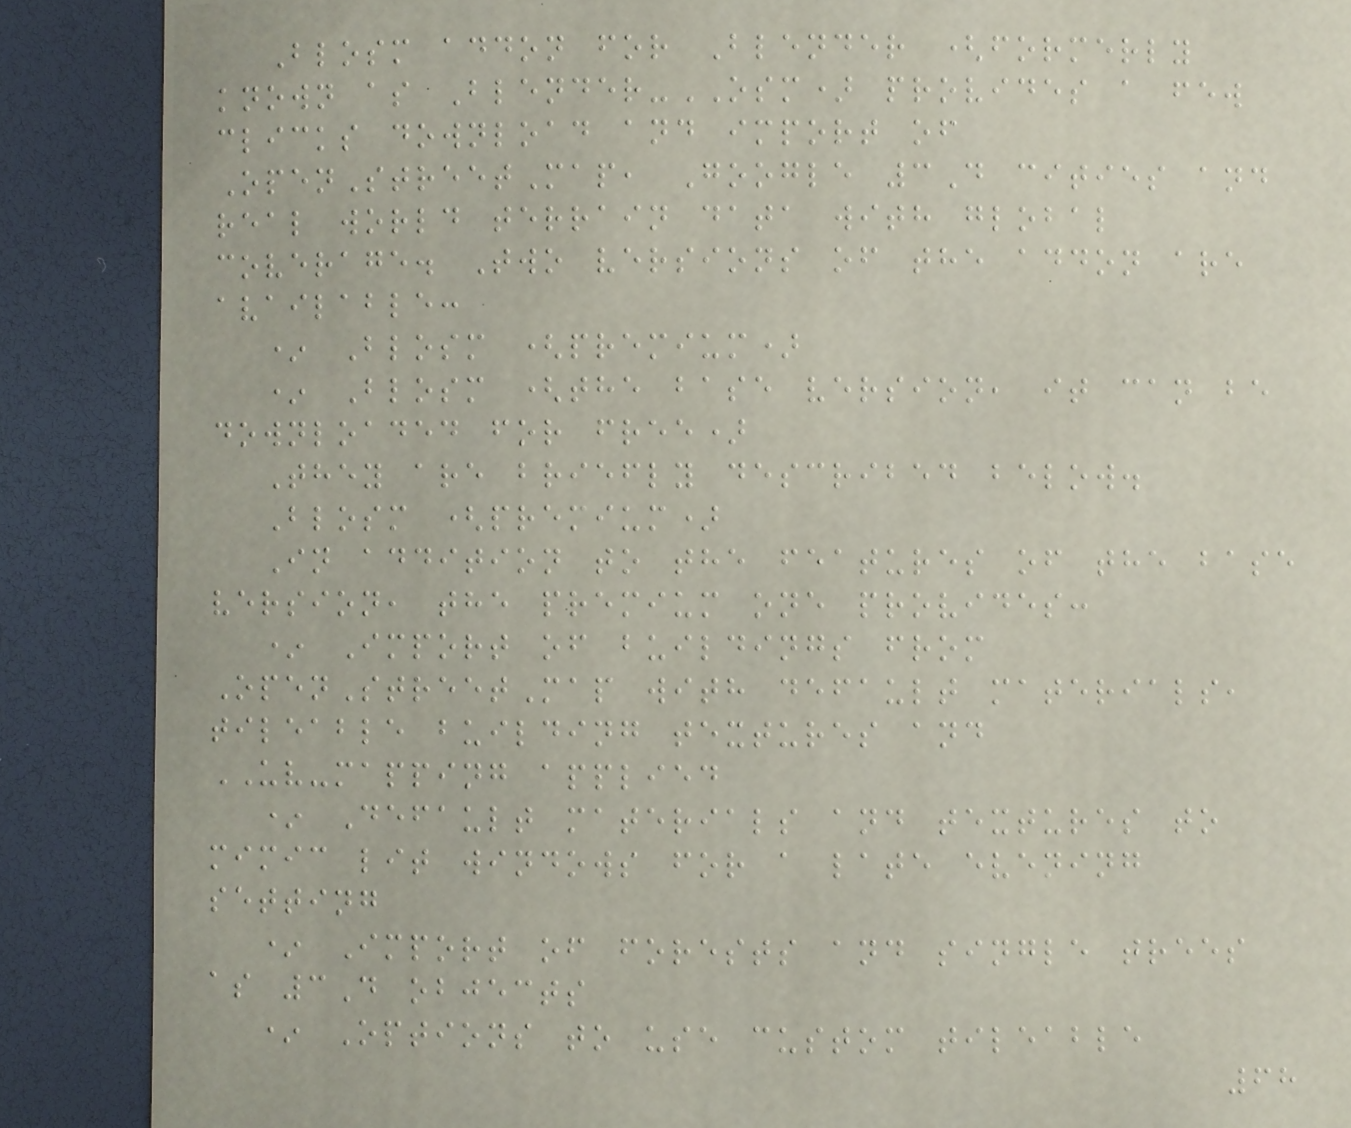Blosm addon for Blender (formerly
known as Blender-OSM) provides a few
clicks download and import of
OpenStreetMap, Google 3D cities and
real world terrain data with global
coverage. Two versions of the addon are
available:
* Blosm (premium)
* Blosm (the base version, it can be
downloaded for free)
They are briefly described below.
Blosm (premium)
In addition to the features of the base
version, the premium one provides:
* Import of buildings from
OpenStreetMap with default materials,
tileable building textures and
UV-mapping applied
* Default materials and textures to
mimic lit windows for a late evening
setting
* Import of forests and single trees
as 3D objects
* Options to use custom tileable
68
